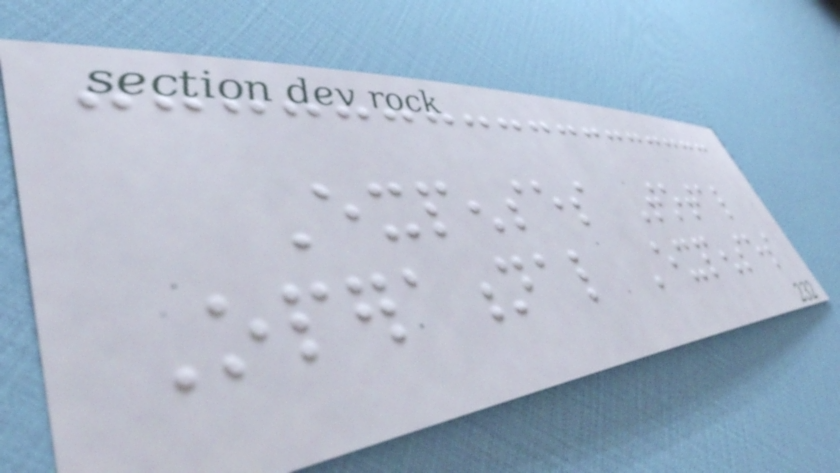Expenses Total
Operational Expenses
